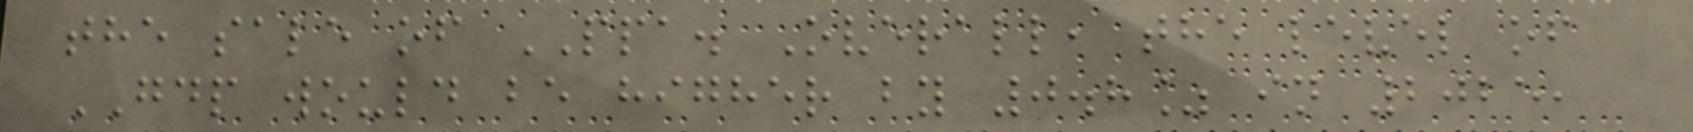the sale of PPA. Overall, the level of
GDP would be higher by 0.8% in 2025,
